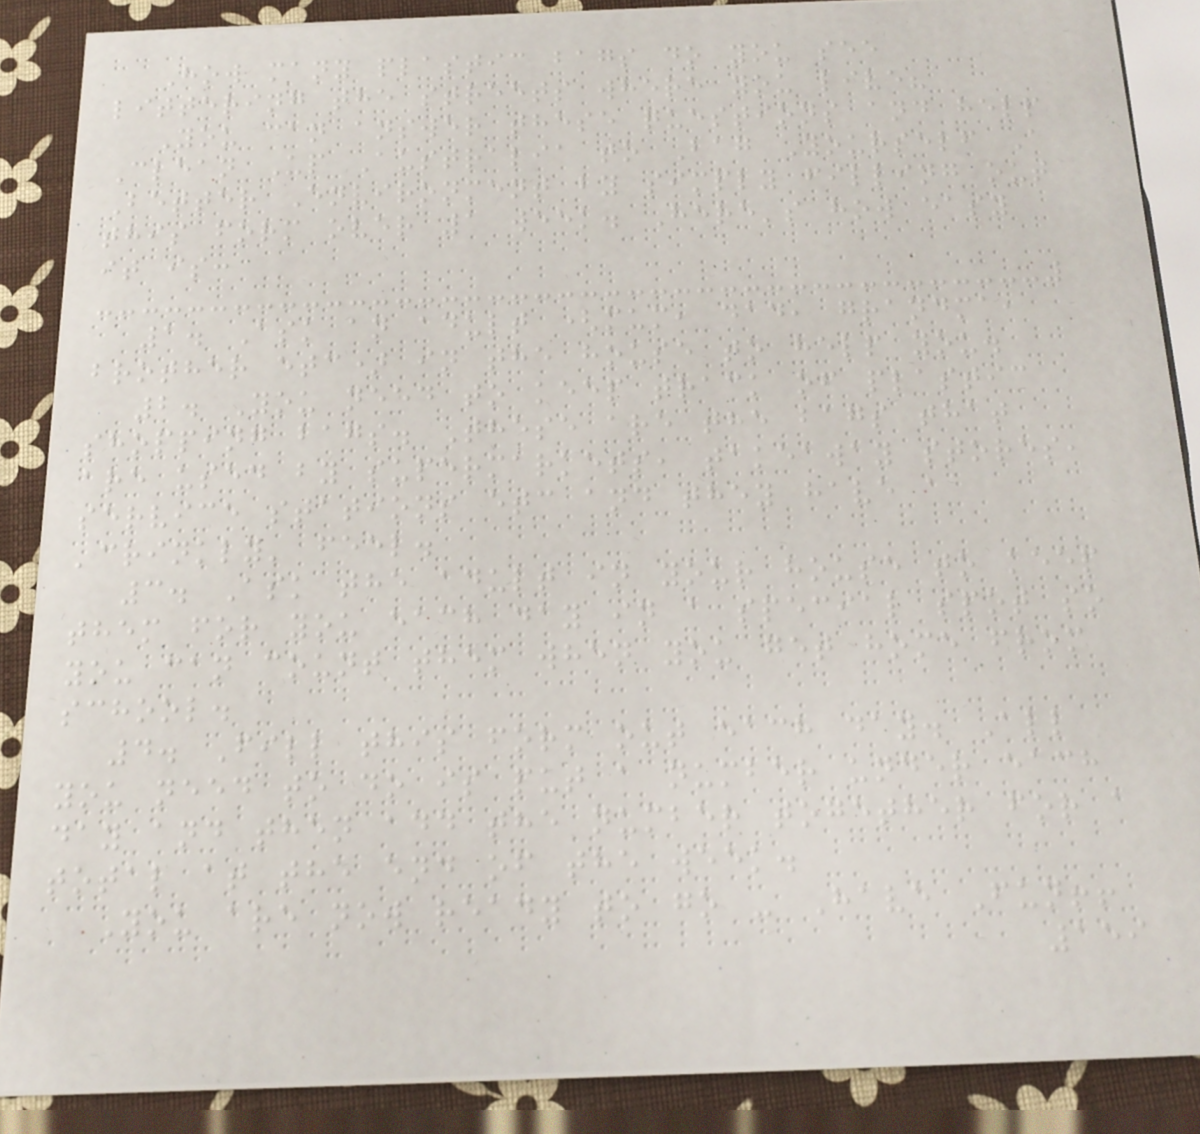How many plastic bags do you see
littering the streets where you live?
You can answer these questions and help
Clean Up Australia to Bag Yourself A
Better Environment by simply filling out
this form over 1 week. Here's how easy
it is:
1. Ask an adult (mum, dad, grandma,
brother etc) in the house to help you.
2. You need to keep track of plastic
shopping bags. These are the bags that
are used by supermarkets, takeaway stores,
service stations etc and they have a
'crinkly' feel.
3. Ask the adult in your house to keep
them for you each day in a special spot so
you can count them when you get home from
school.
4. Fill this form out each day. All
you need to do is put a number under each
day and then add the number together for a
total at the end of the week.
You are now ready to go - Have Fun!!
159
